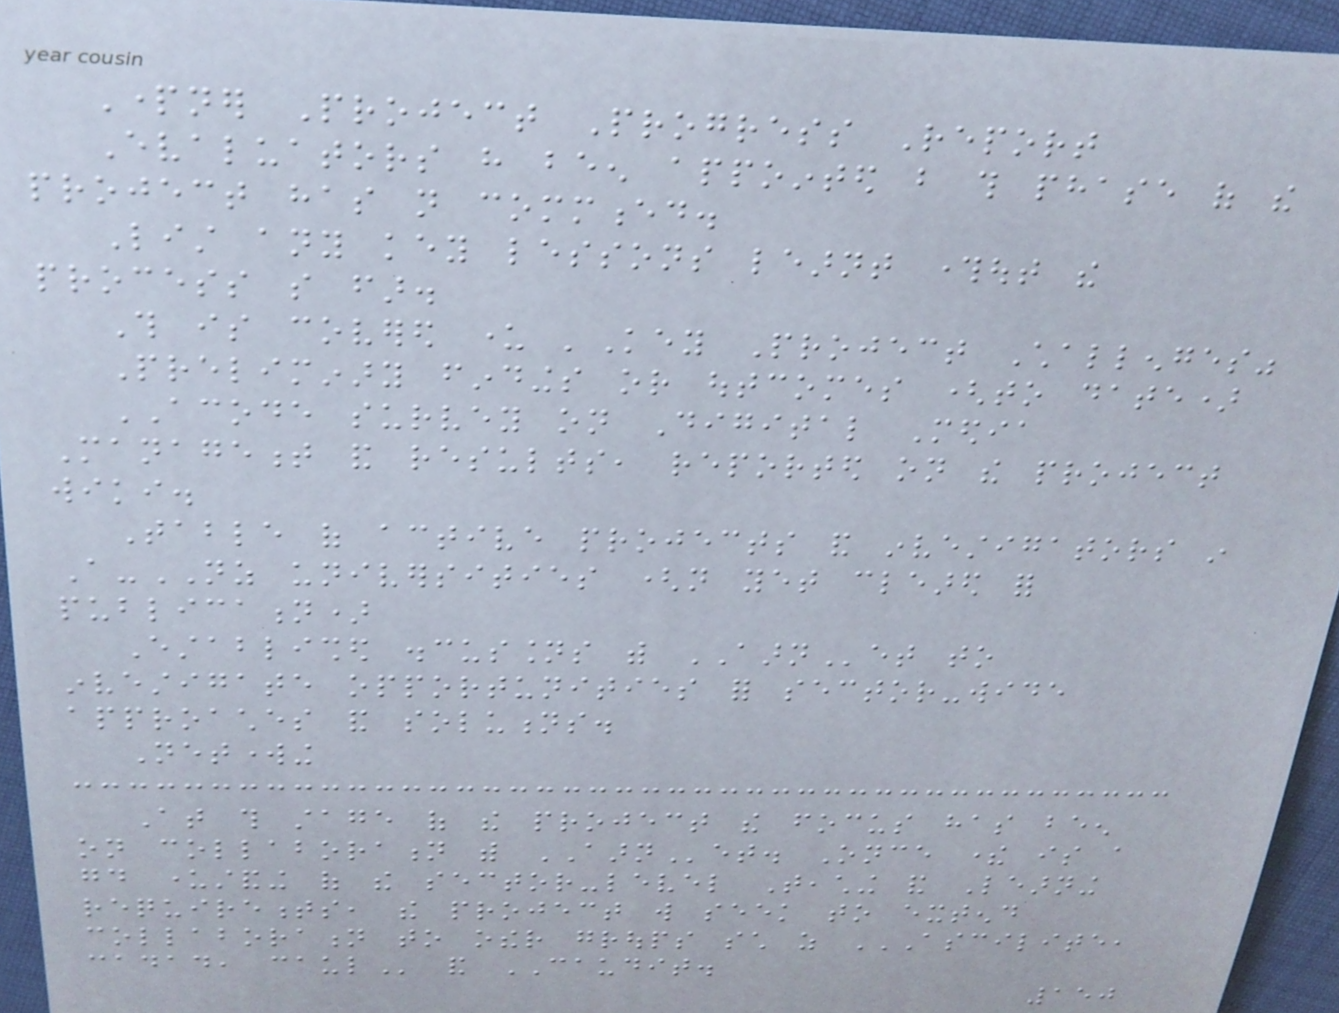Partner Project Progress Report
Evaluators have been appointed but this phase of the
project has not commenced.
List any key lessons learnt throughout the
process so far.
This is covered under 'Key Project Challenges"
Preliminary findings or outcomes (to date)
ACODE survey on Digital Media
Management and results, reported on the project
wiki.
Table of active projects and investigators in
A-NZ universities (not yet cleared for
publication)
Established discussions with AARNet to
investigate opportunities for sector-wide
approaches and solutions.
Networking
At this stage of the project the focus has been
on collaboration with AARNet. Once there is a
good understanding of the sector-level Teaching and Learning
requirements, the project will seek to extend
collaboration to other groups such as ASCILITE,
CADAD, CAUL and CAUDIT.
150
